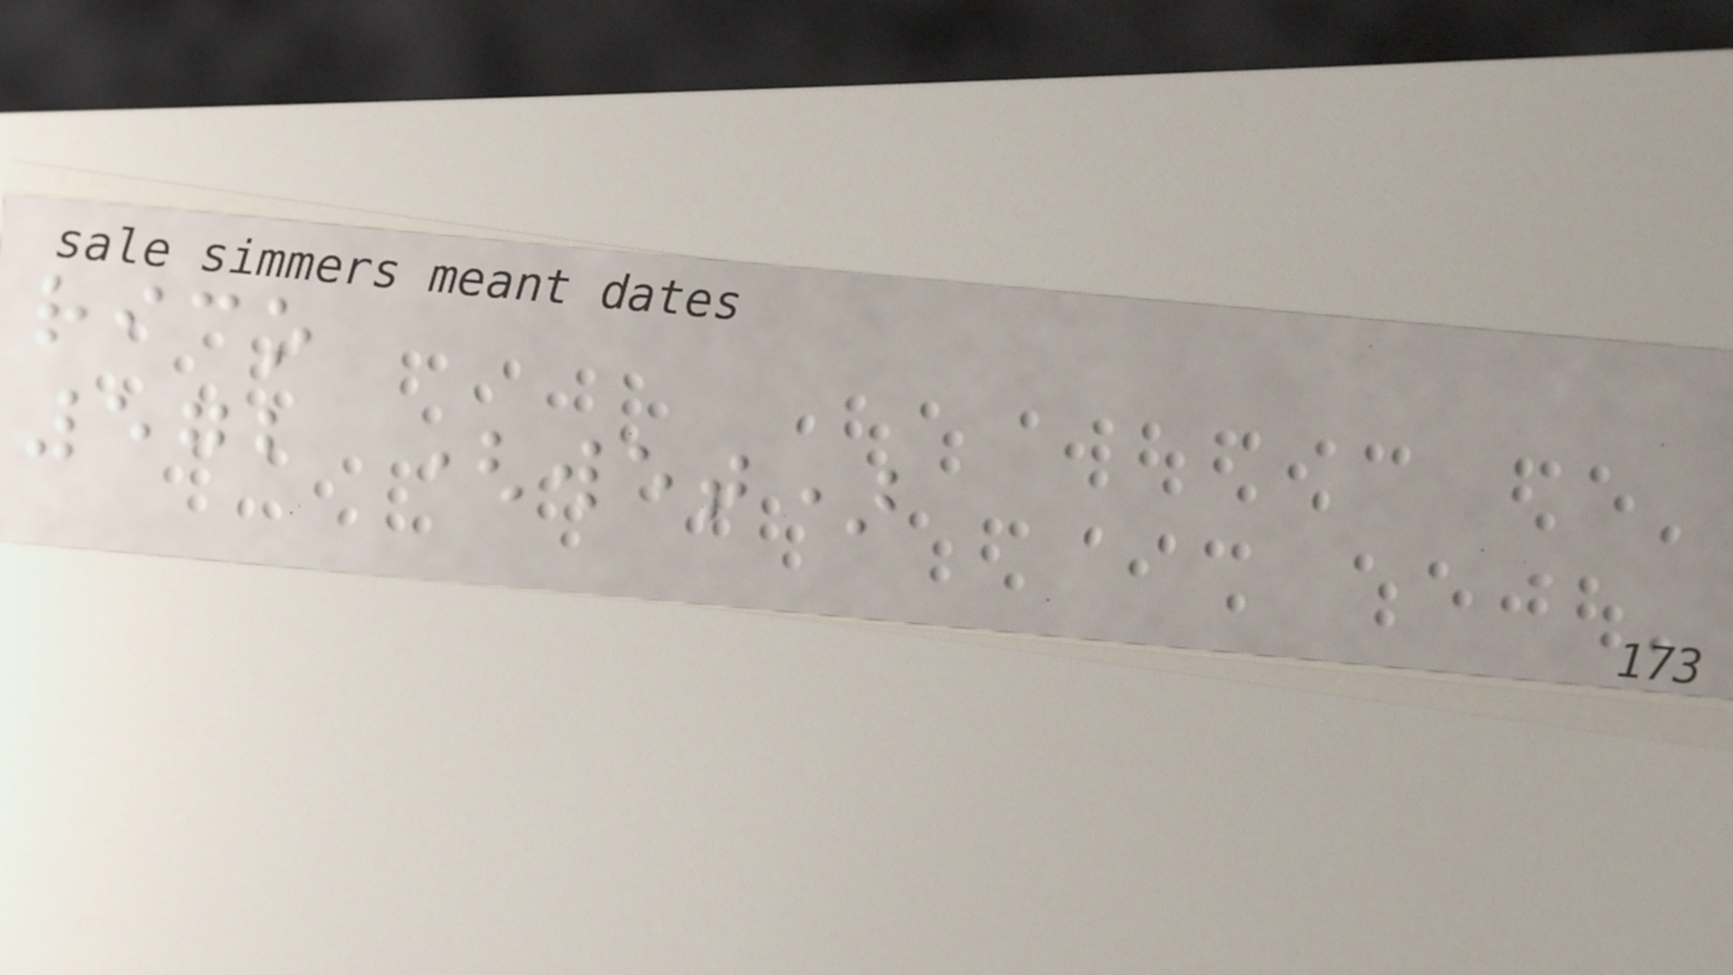rico
572 (wet)
